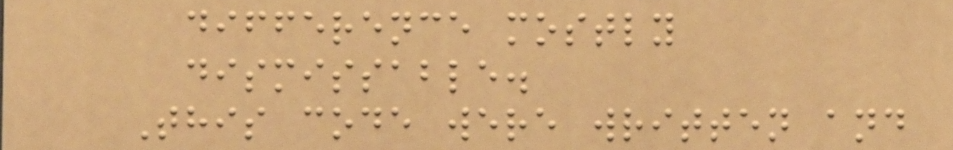difference mostly
dismissable.
This code were written and
